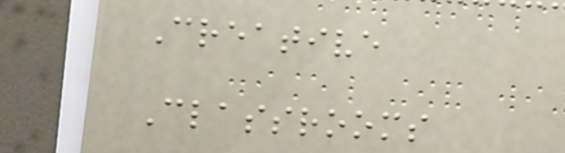Creative
Classrooms
